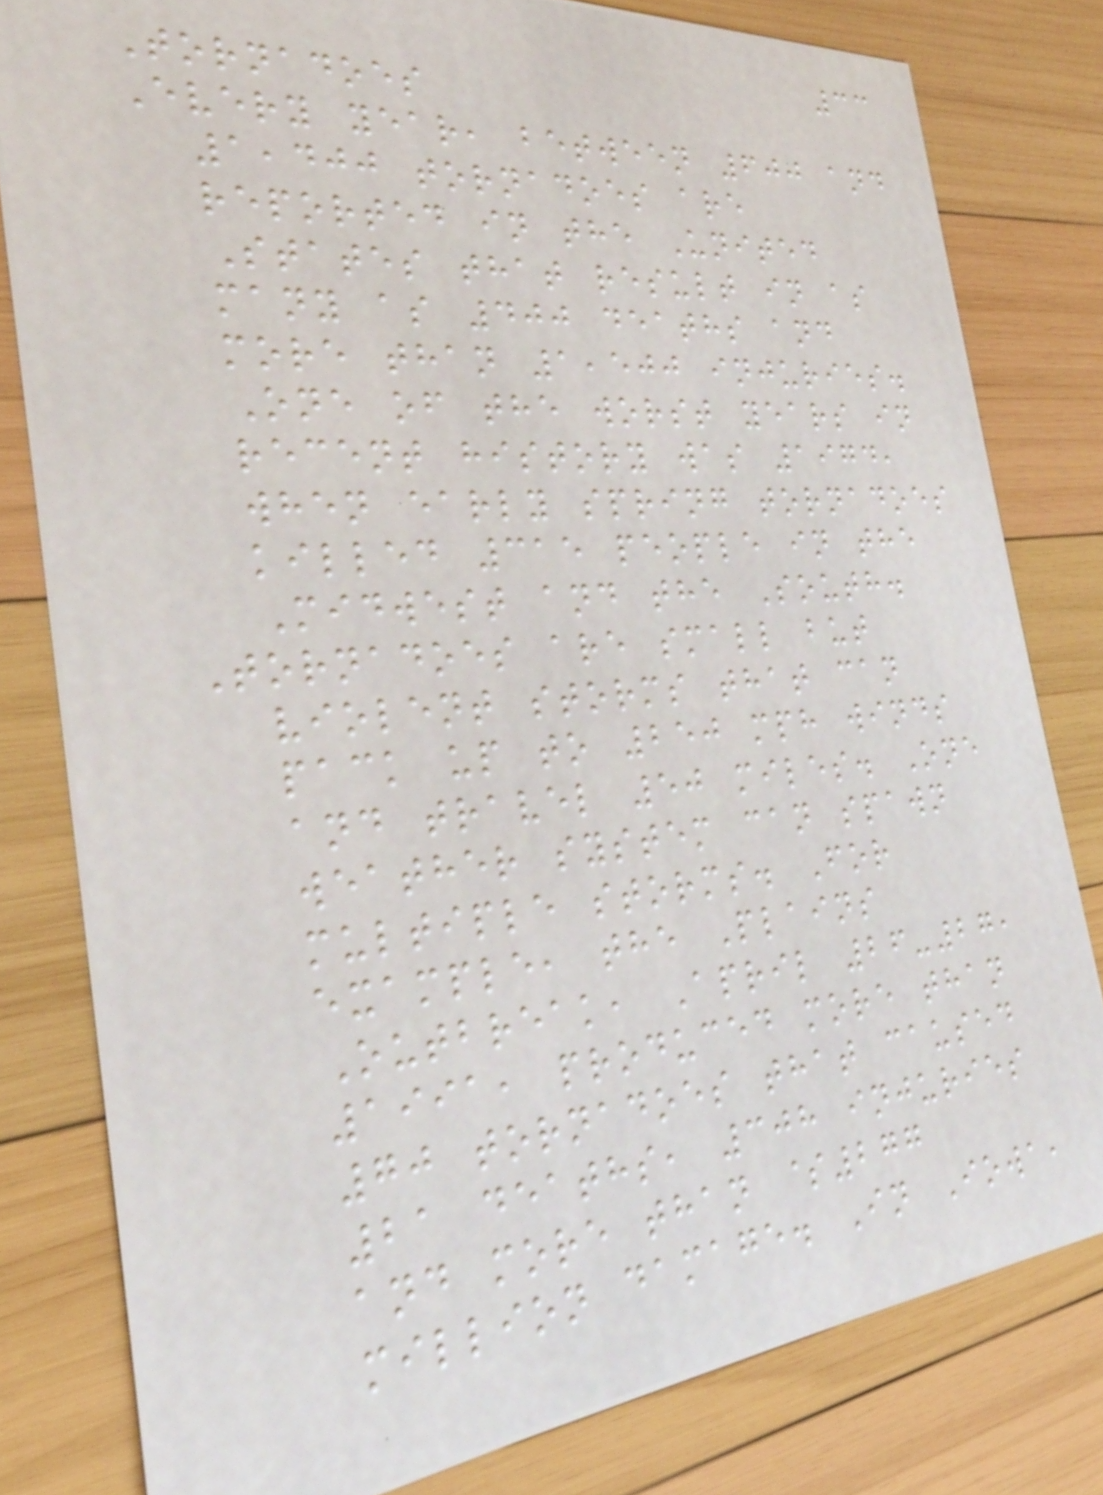33
Tornadoes
Every year, between 600 and
1,400 tornadoes are
reported in the United
States that result in as
many as 400 deaths and
more than 1,500 injuries.
One of the worst years in
recent history was 1974,
when early spring tornadoes
killed 315 people in the
Midwest and the South.
Tornadoes are small but
violent storms that can
pack up to 250 mph winds
and travel 50 miles. One
weather system can spawn
multiple storms. For
example, the Plains
Outbreak, April 26-27,
1991, produced more than
70 tornadoes that caused
21 deaths, 308 injuries
and more than $277
million damage. In Iowa,
